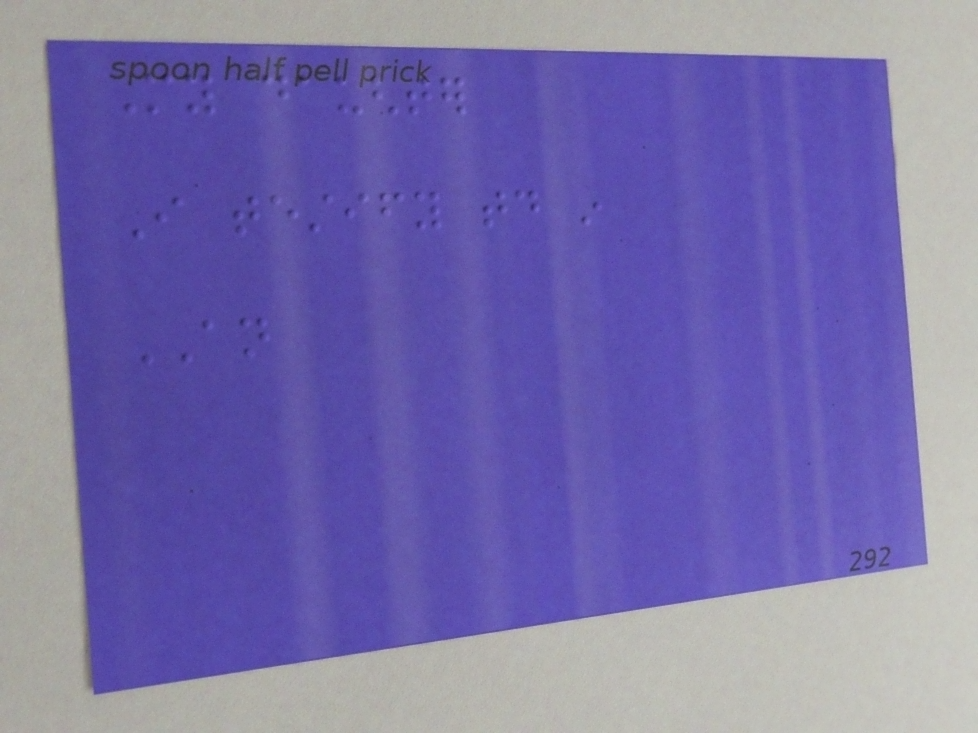My daughter
I testify today in
AN
